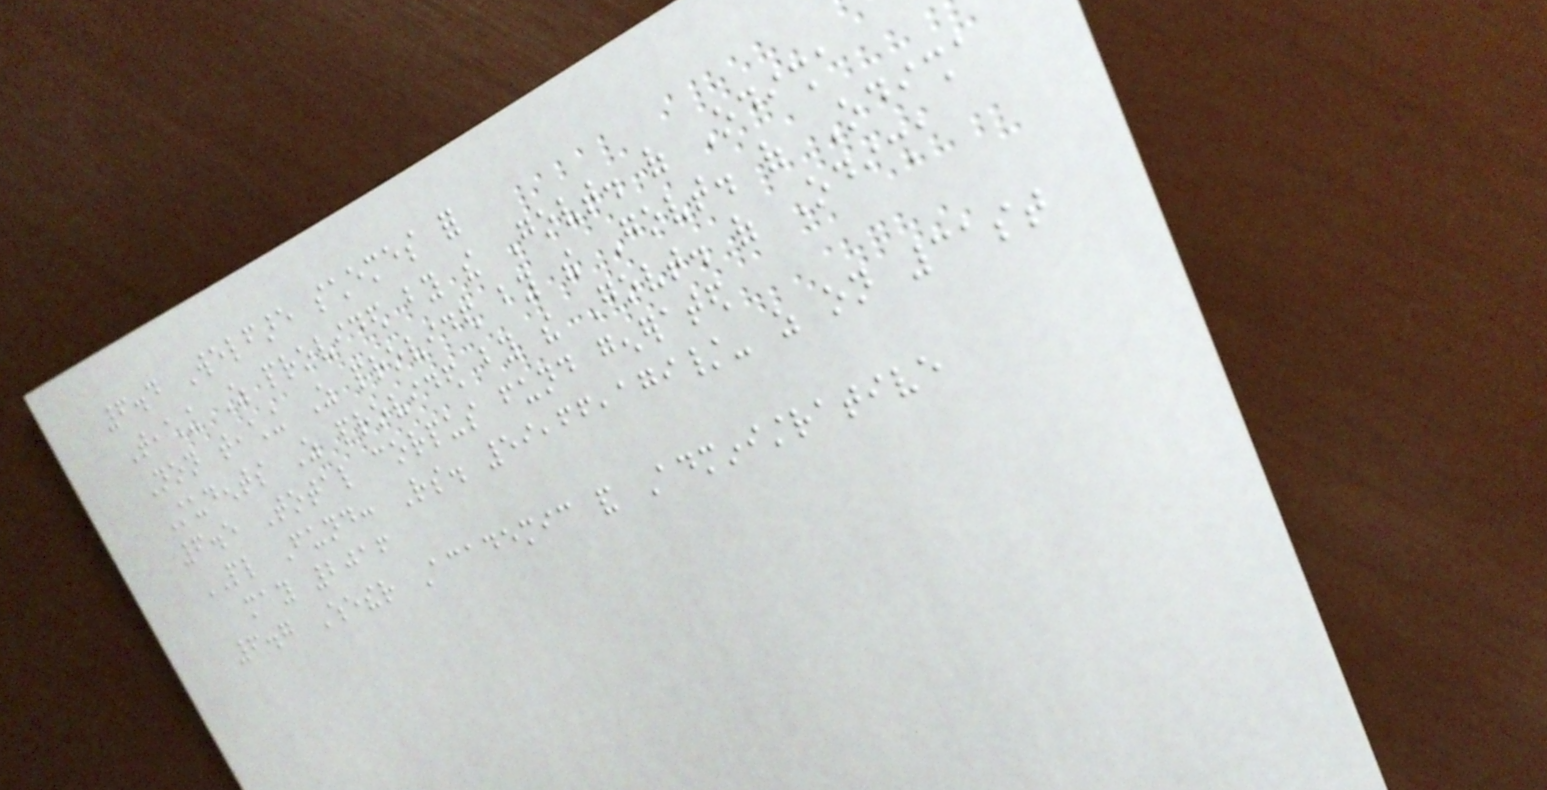6.4 Welfare schemes for
Teaching As provided by the Govt. of Odisha
Non teaching As provided by the Govt. of Odisha
Students As provided by the Govt. of Odisha
6.5 Total corpus fund generated
PL Fund: Rs. 59,66,179/- as on 31st
may 2016
6.7 Whether Academic and Administrative
